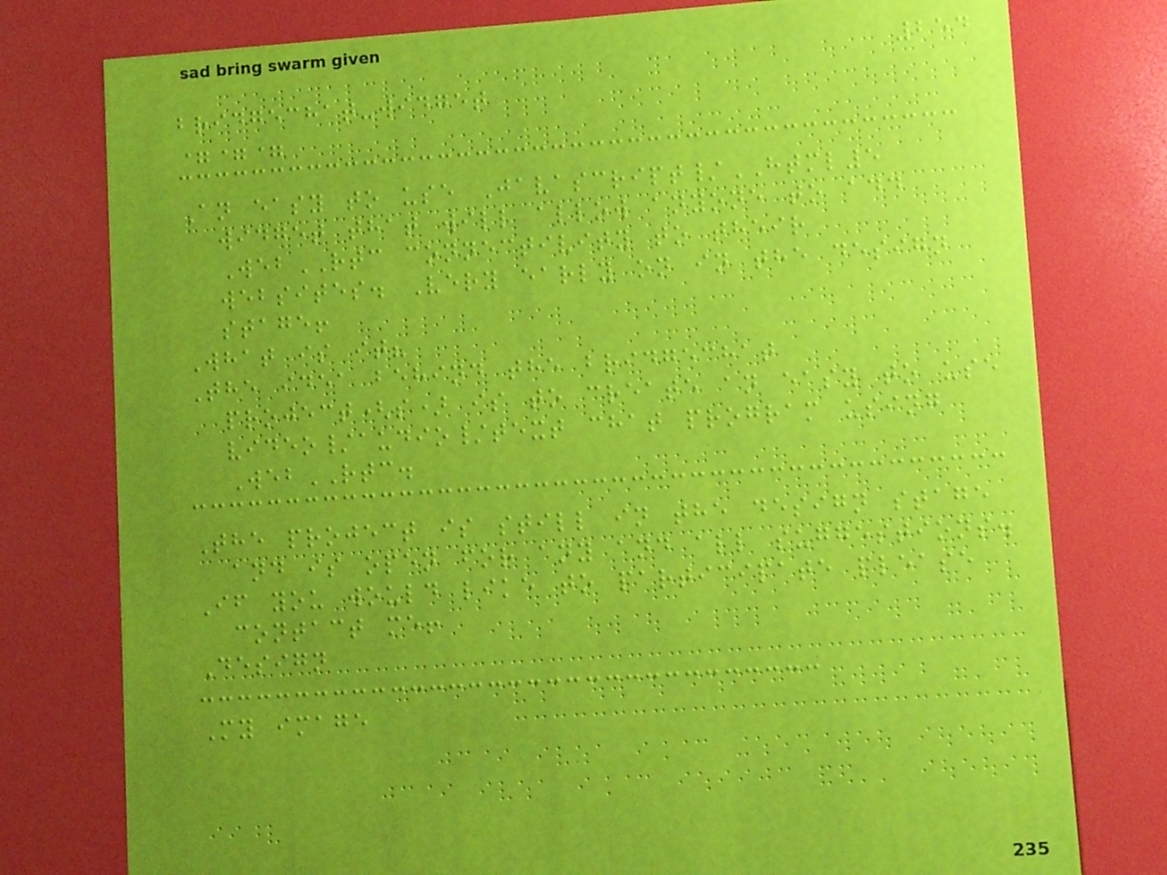254
bridgechat-widget
===
An easy to use Javascript/HTML5
widget that will allow anyone to add
WebRTC connectivity to their
websites. Very early on in the design
stage!
What is it?
The idea behind the bridgechat
project(s) is to create an easy to use
video/audio/text chat program using
WebRTC.
The project is still in the design stage
and is open for any and all suggestions.
If you would like to participate please
contact me!
Design
My image
